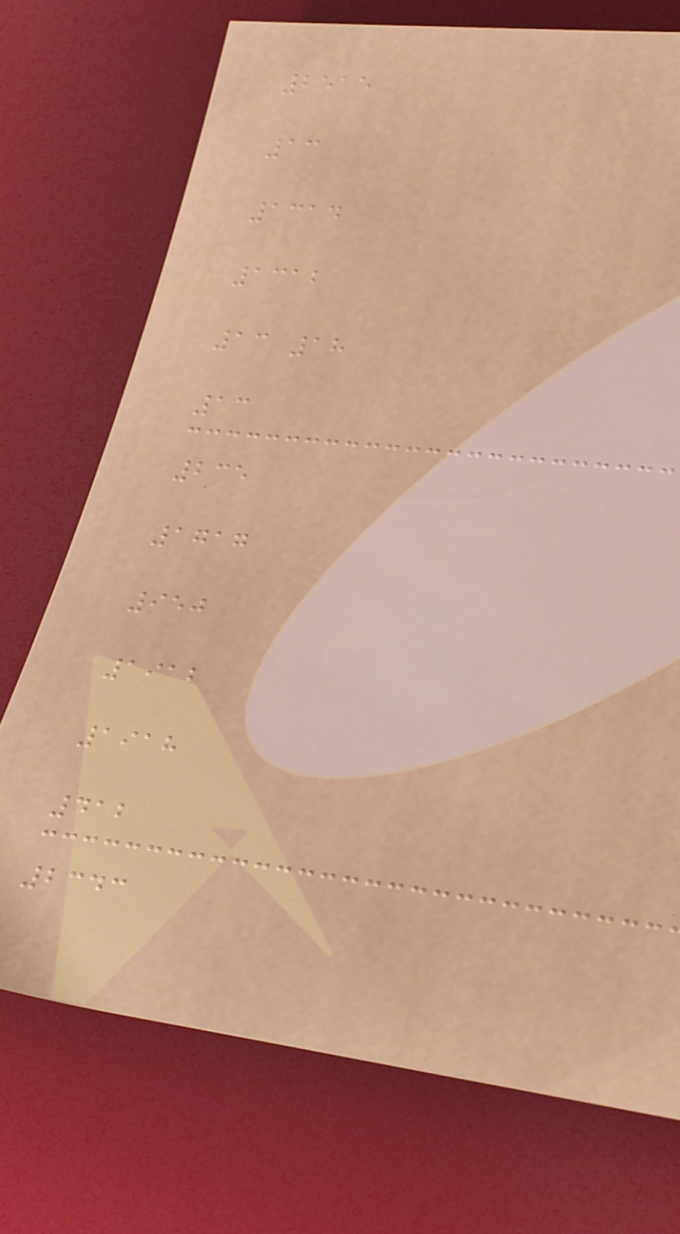2515
13
1314
1312
13 18
13
235
1717
950
1912
1918
412
2343
